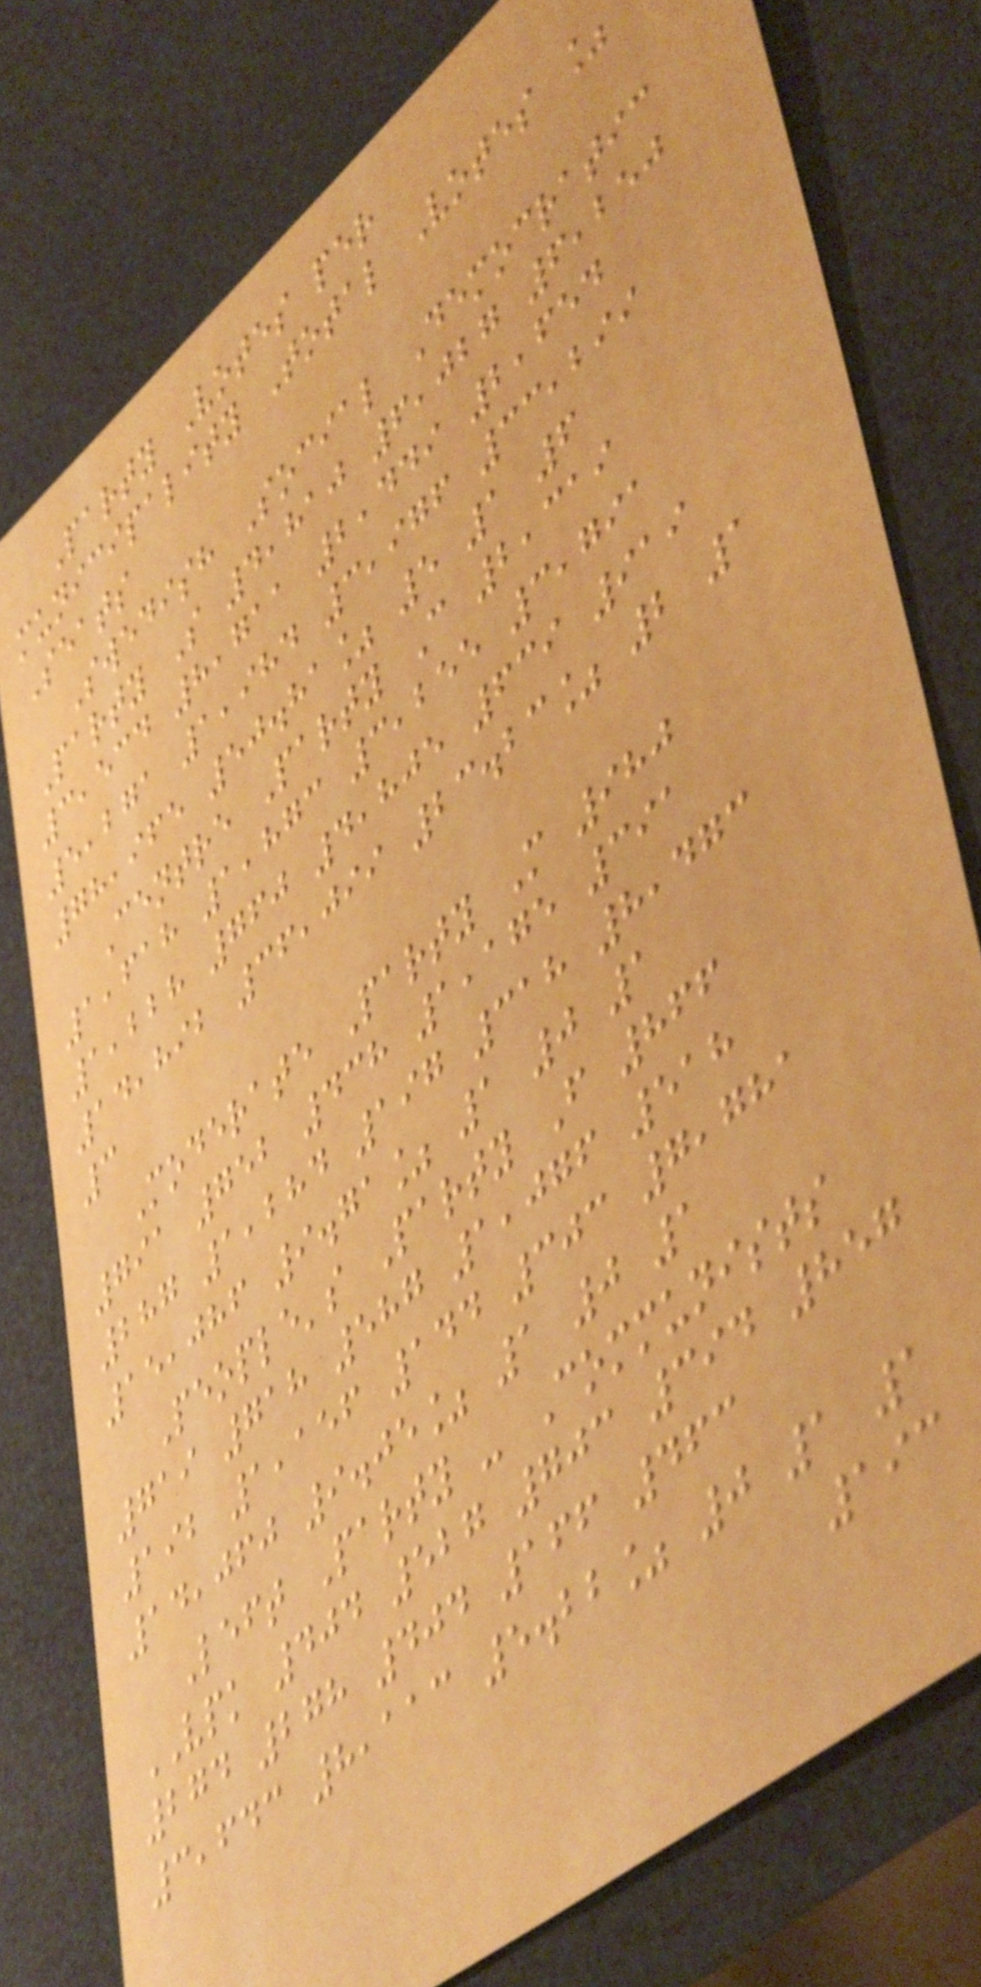Party Votes per
municipality Total Votes %
Seats
Swedish Social Democratic
Party S 4,810 6,027 6,250
3,534 8,711 2,449 2,654
5,271 1,984 3,976 33,299
78,965 50.81% 5 1 6
Centre Party C 2,319
1,618 1,873 3,255 3,791
1,228 760 4,805 639 919
14,892 36,099 23.23% 2 1
3
Moderate Party M 980
791 752 438 1,175 391
287 1,284 197 318 8,473
15,086 9.71% 1 0 1
People's Party F 866
719 718 587 1,076 518
192 1,156 144 303 7,781
14,060 9.05% 1 0 1
Left Party - Communists
VPK 404 527 703 394 857
274 278 404 166 463
3,643 8,113 5.22% 0 1 1
193
